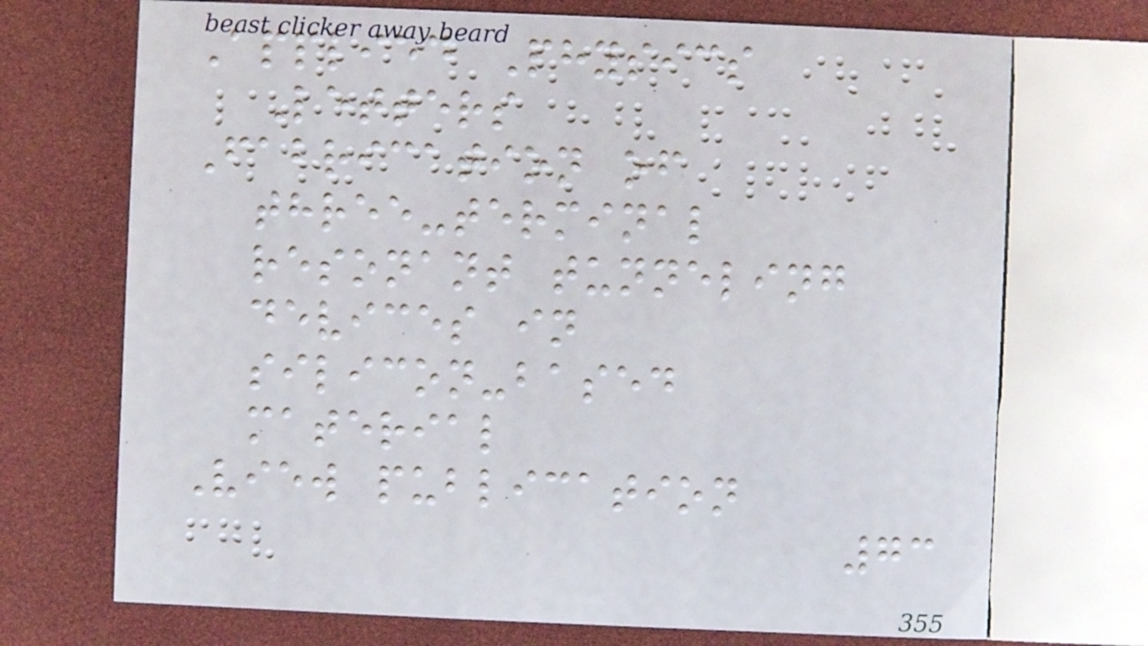Applied Physics
Letters
Fabrication of
three-terminal
resonant tunneling
devices in
silicon-based
material
View publication
73
